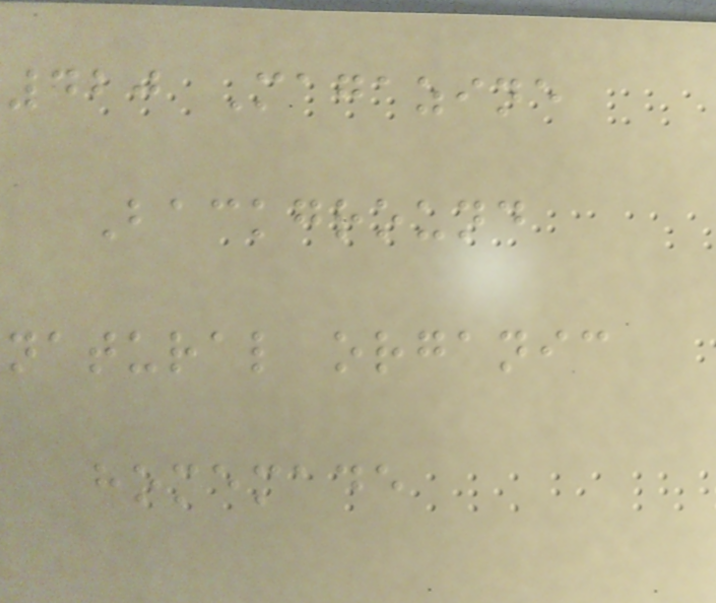420 Magazine
Background
natural organic
homemade
